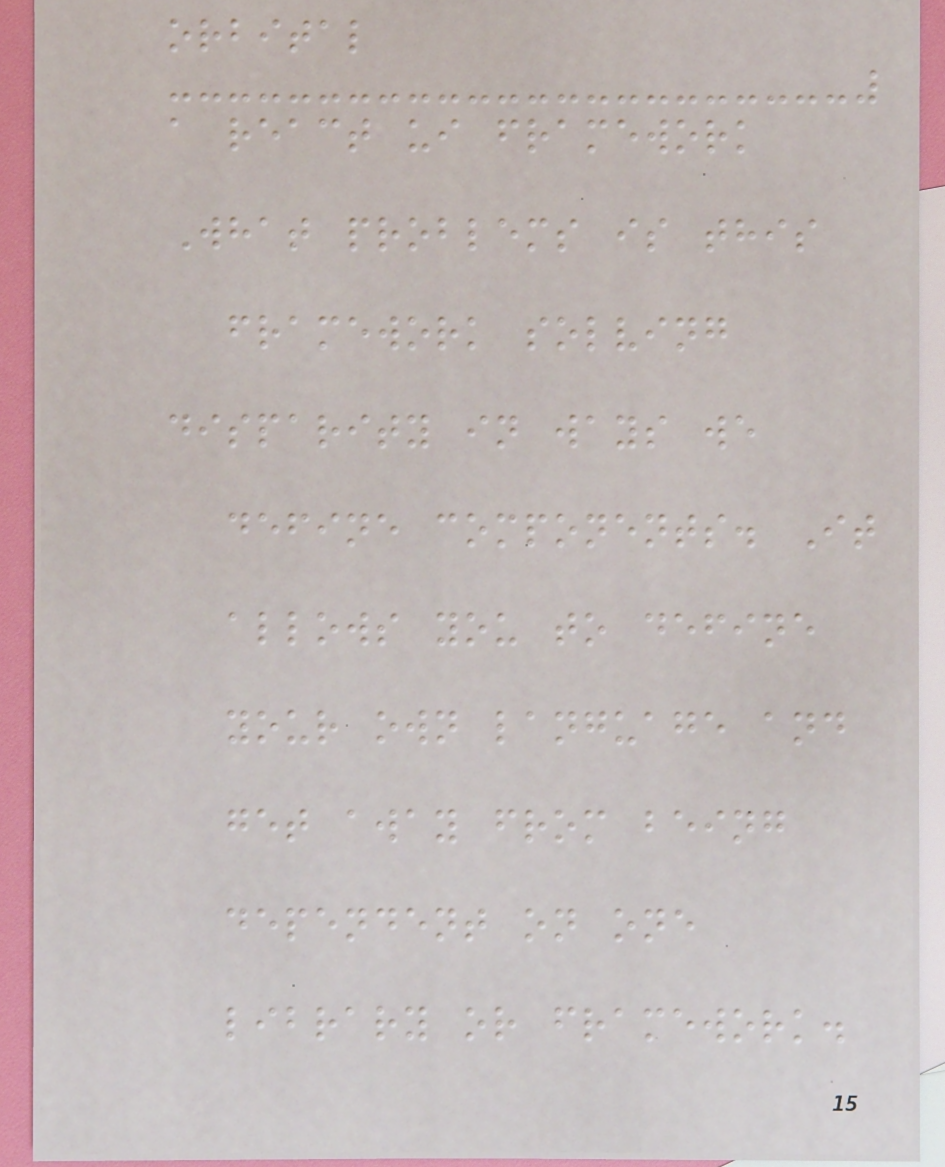orbital
a react ui framework
What problems is this
framework solving
disparity in ways we
define components. It
allows you to define
your own language and
get away from being
dependent on one
library or framework.
